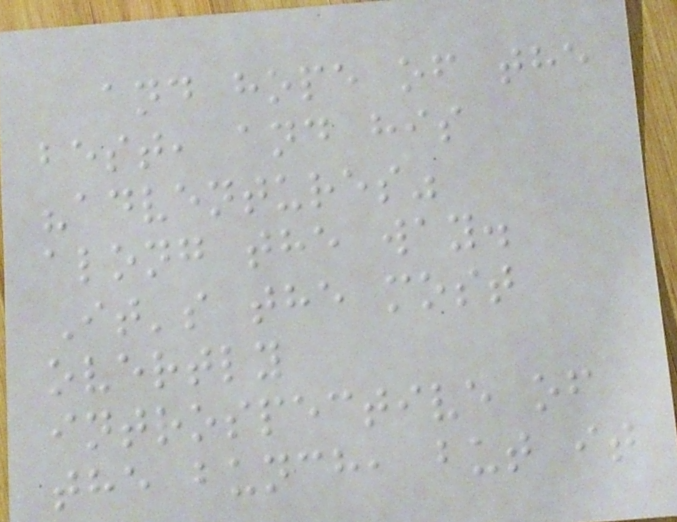and hope of the
best, and his
"adventures"
along the way.
It's the most
overtly
introspective of
the bunch, but it
